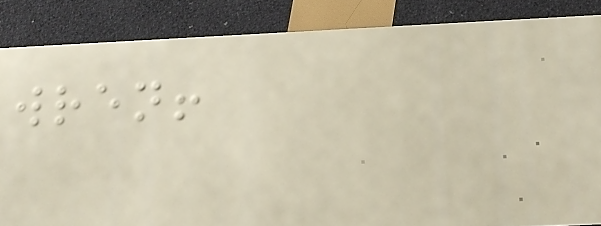wren!
